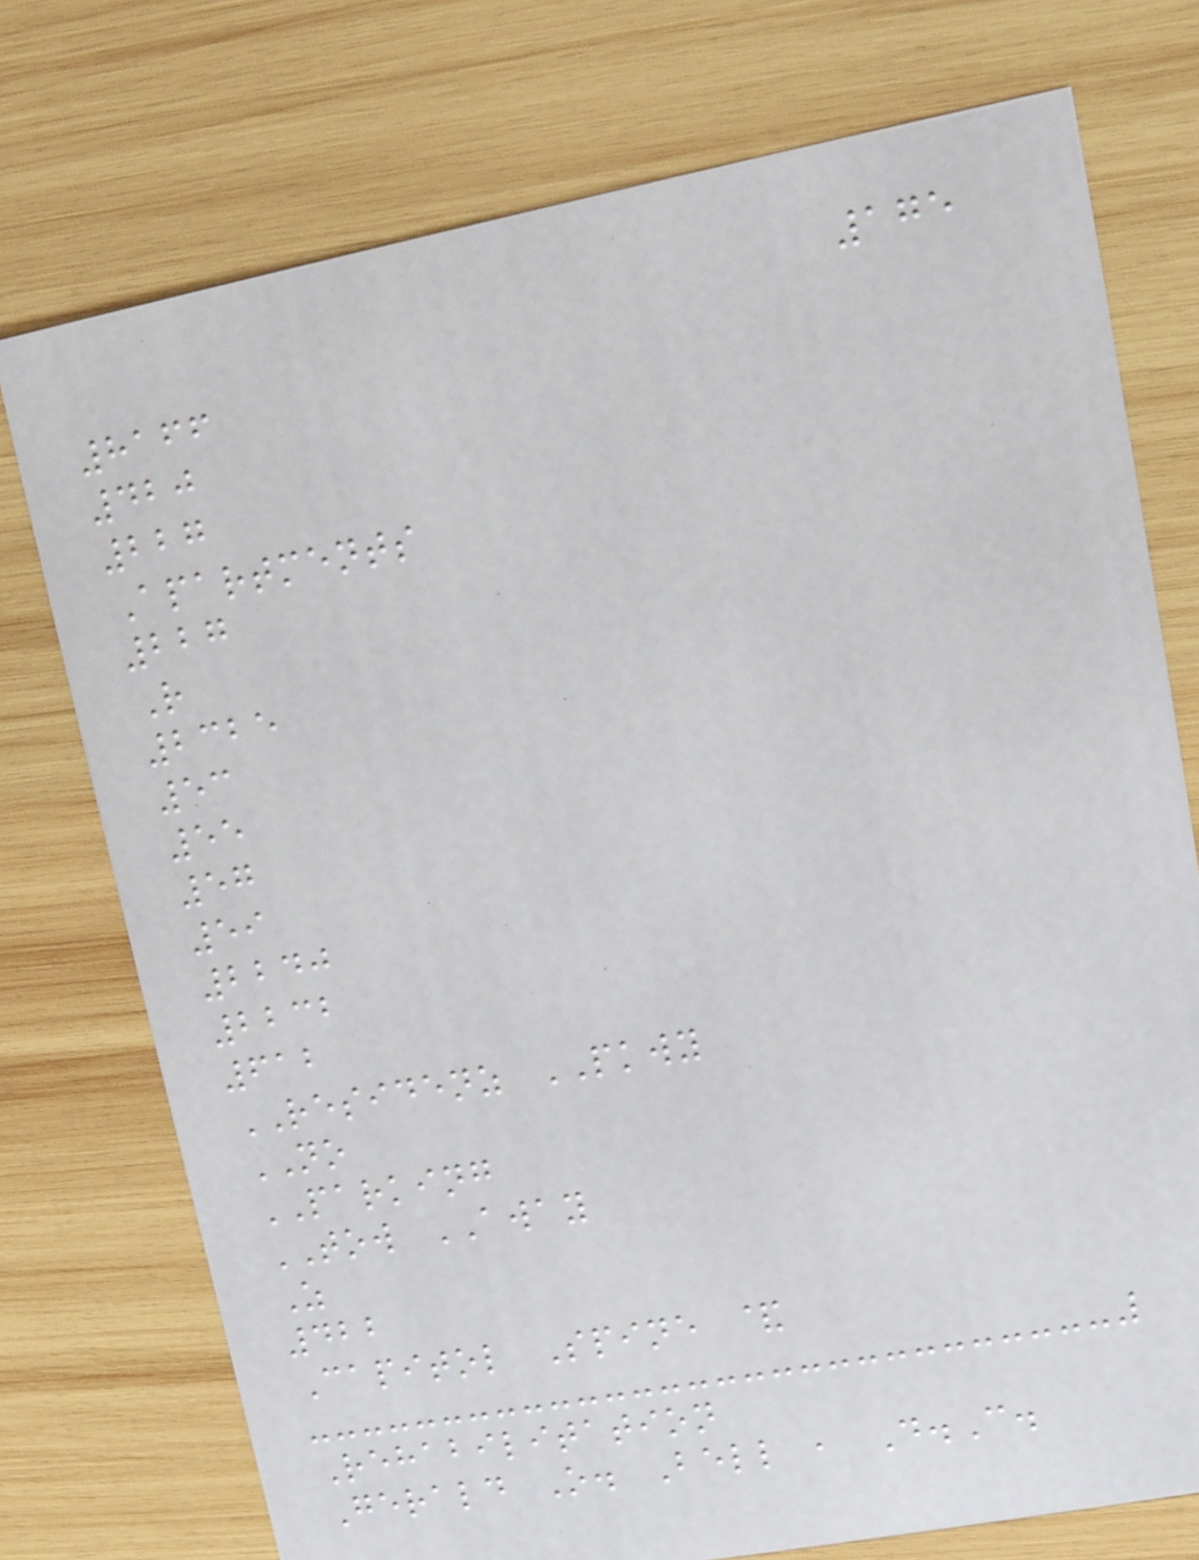175
8166
420
227
Apartments
227
R
2325
53
55
57
59
2240
2232
612
RESIDENZ PKWY
NO
PARKING
TOW AWAY
Z
422
Capitol Spine &
Rehabilitation
Gerald O. Bell , D.C.
